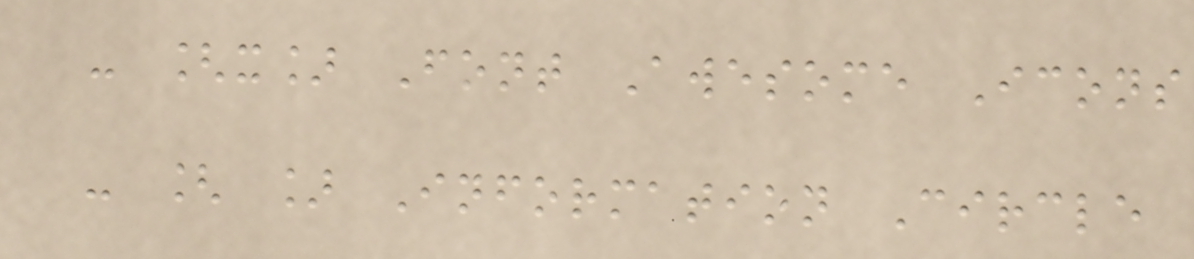- [x] Font Awesome Icons
- [ ] Information Circle
